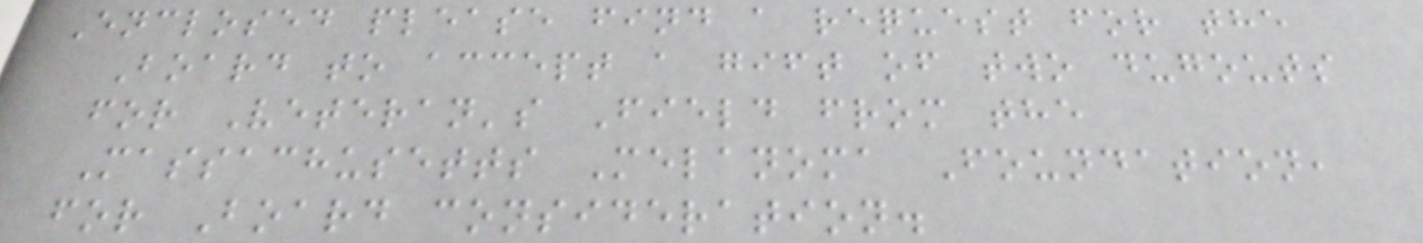Enclosed please find a request for the
Board to accept a gift of two dugouts
for Veteran's Field from the
Massachusetts Melanoma Foundation,
for Board consideration.
